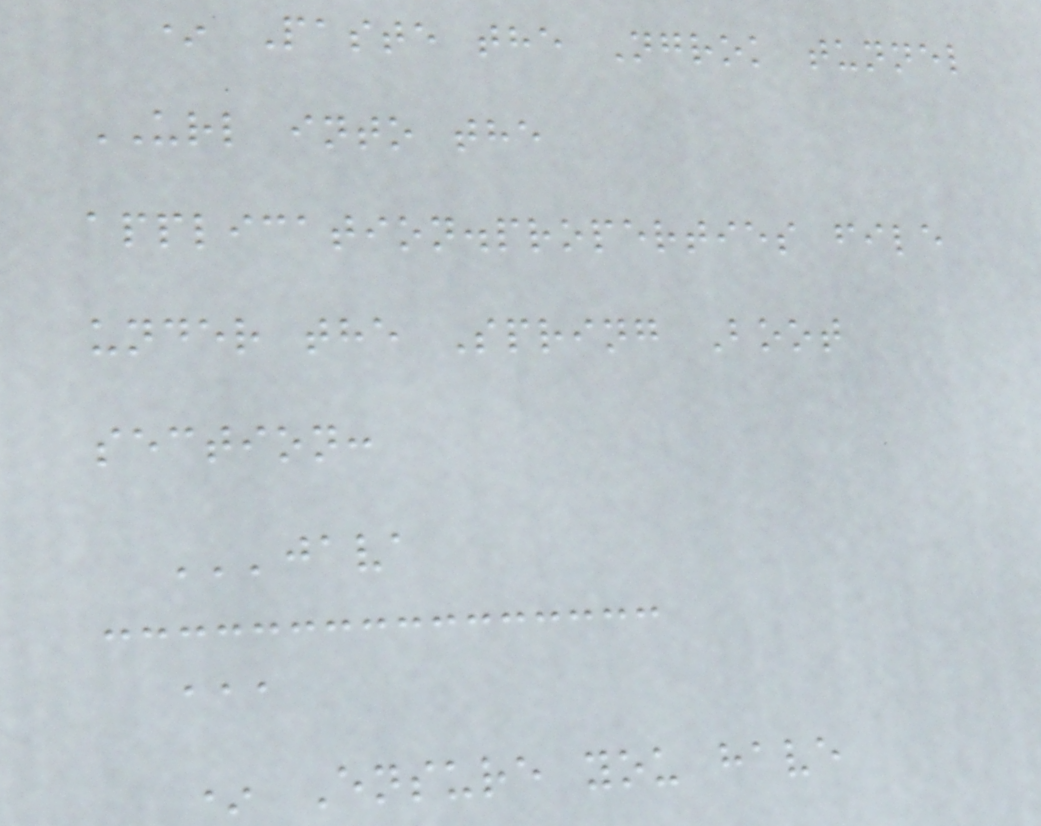* Paste the Ngrok tunnel
URL into the
application.properties file
under the Spring Boot
section:
'''java
'''
* Ensure you have
